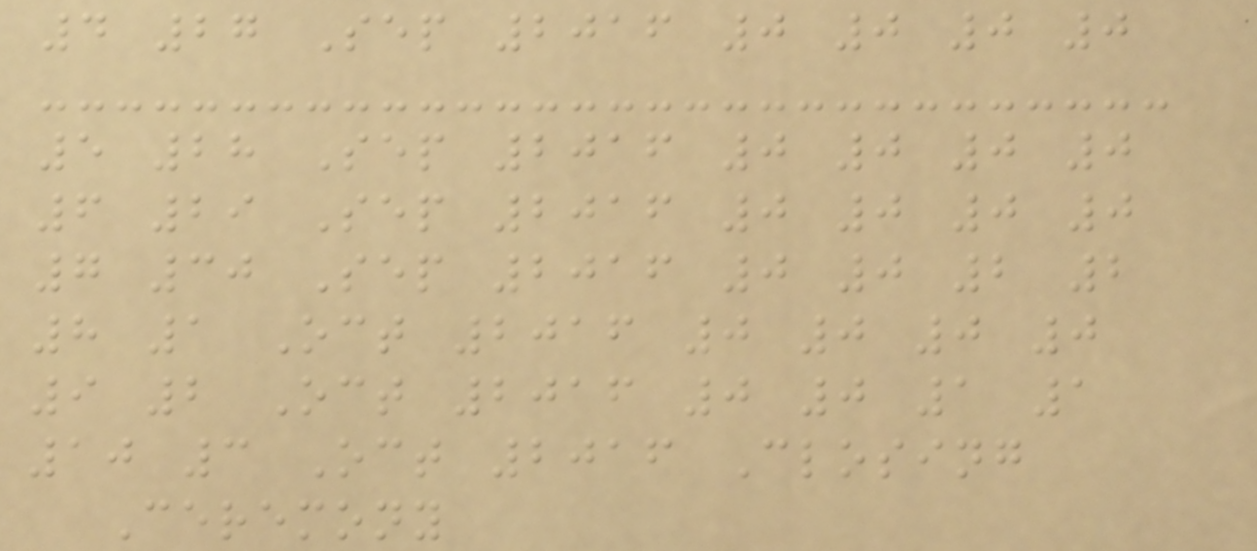4 27 Sep 2016 0 0 0 0
5 28 Sep 2016 0 0 0 0
6 29 Sep 2016 0 0 0 0
7 30 Sep 2016 0 0 2 2
8 1 Oct 2016 0 0 0 0
9 2 Oct 2016 0 0 1 1
10 3 Oct 2016 Closing
Ceremony
